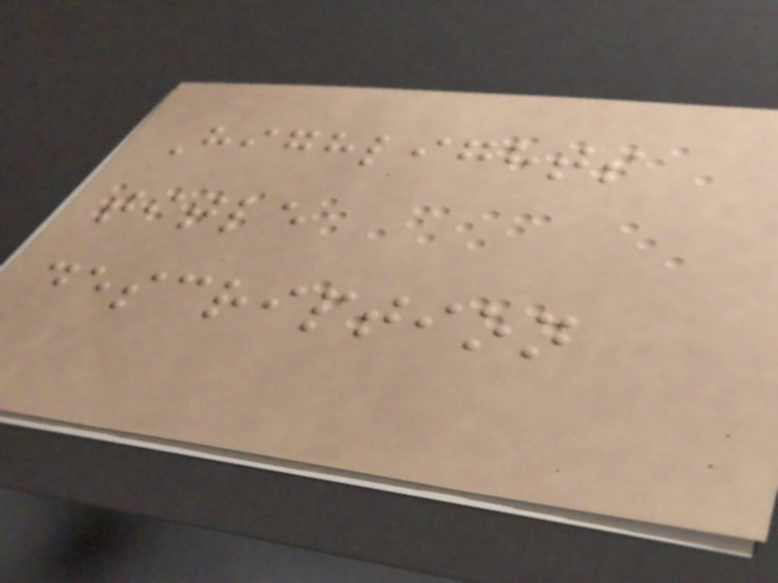Highlights
title
description
